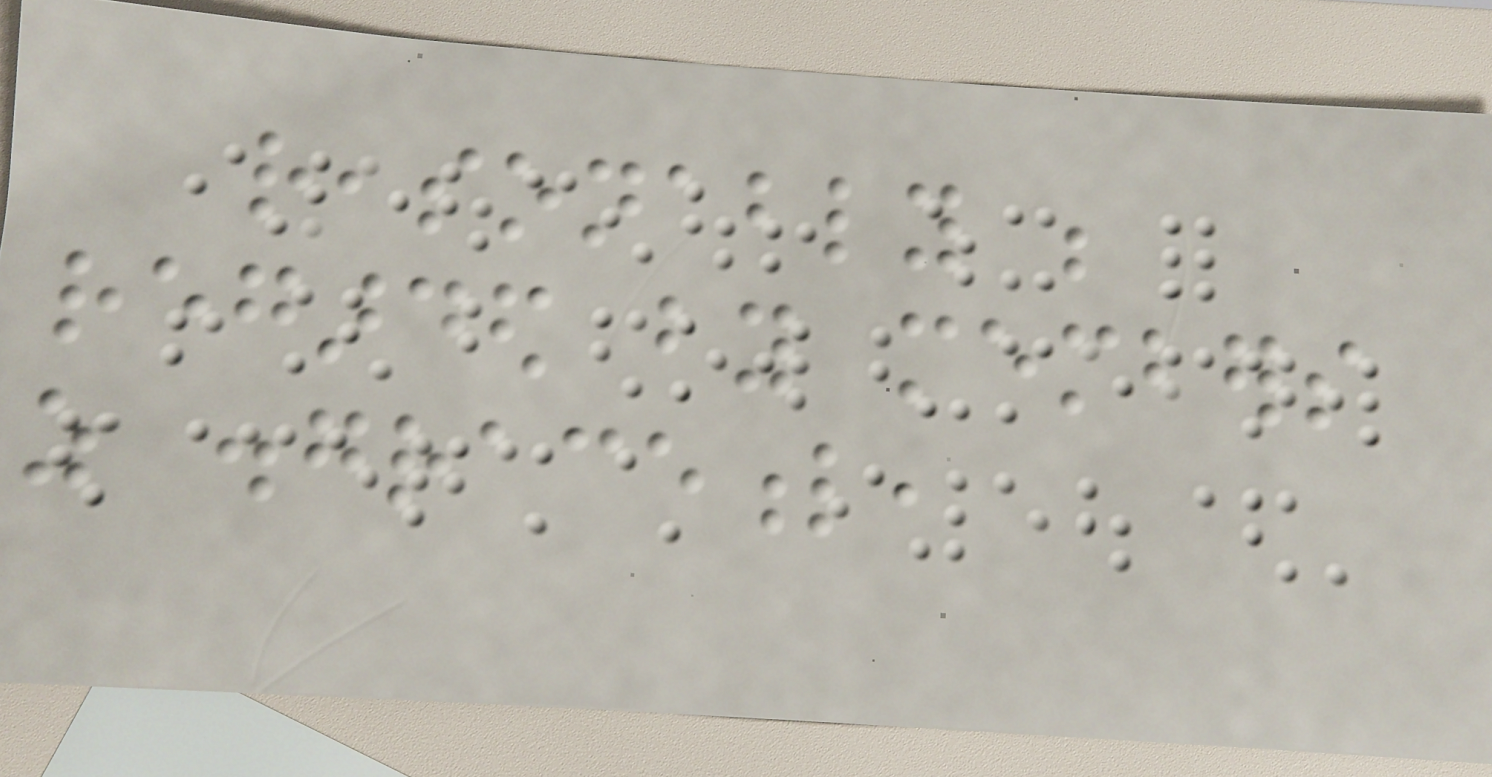reasonably be
regarded by members
as disgraceful,
